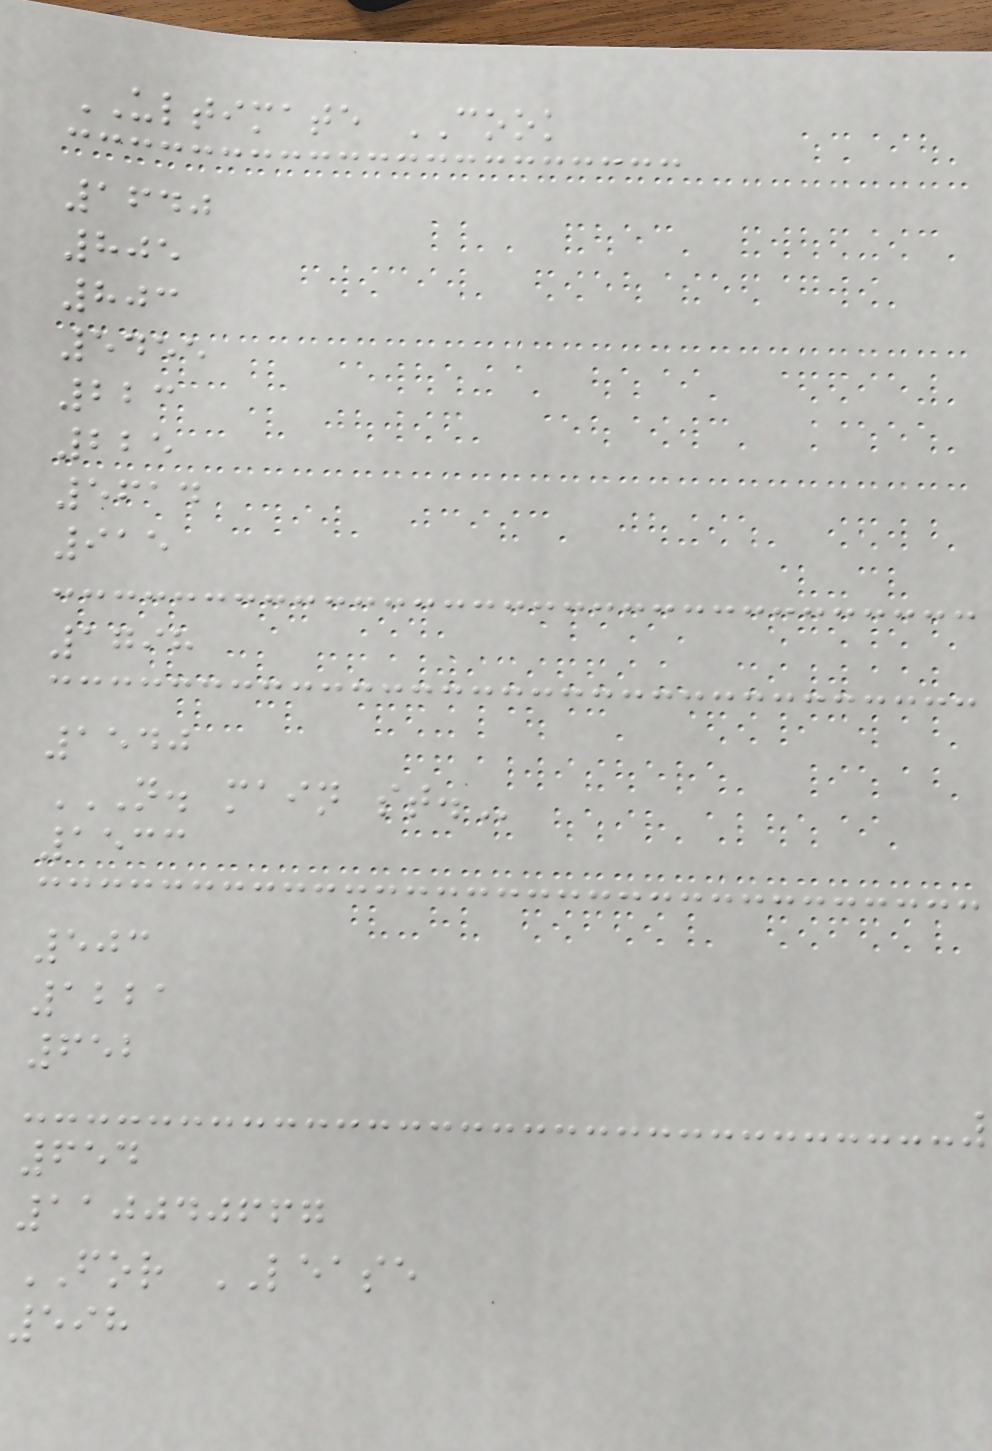ULTIMATE COOK
1640
805
803
5455
223
225
5614
915
1798
1540
N. MAIN ST.
1533
503
1221
652
654
110040667
FOR LEASE
598
